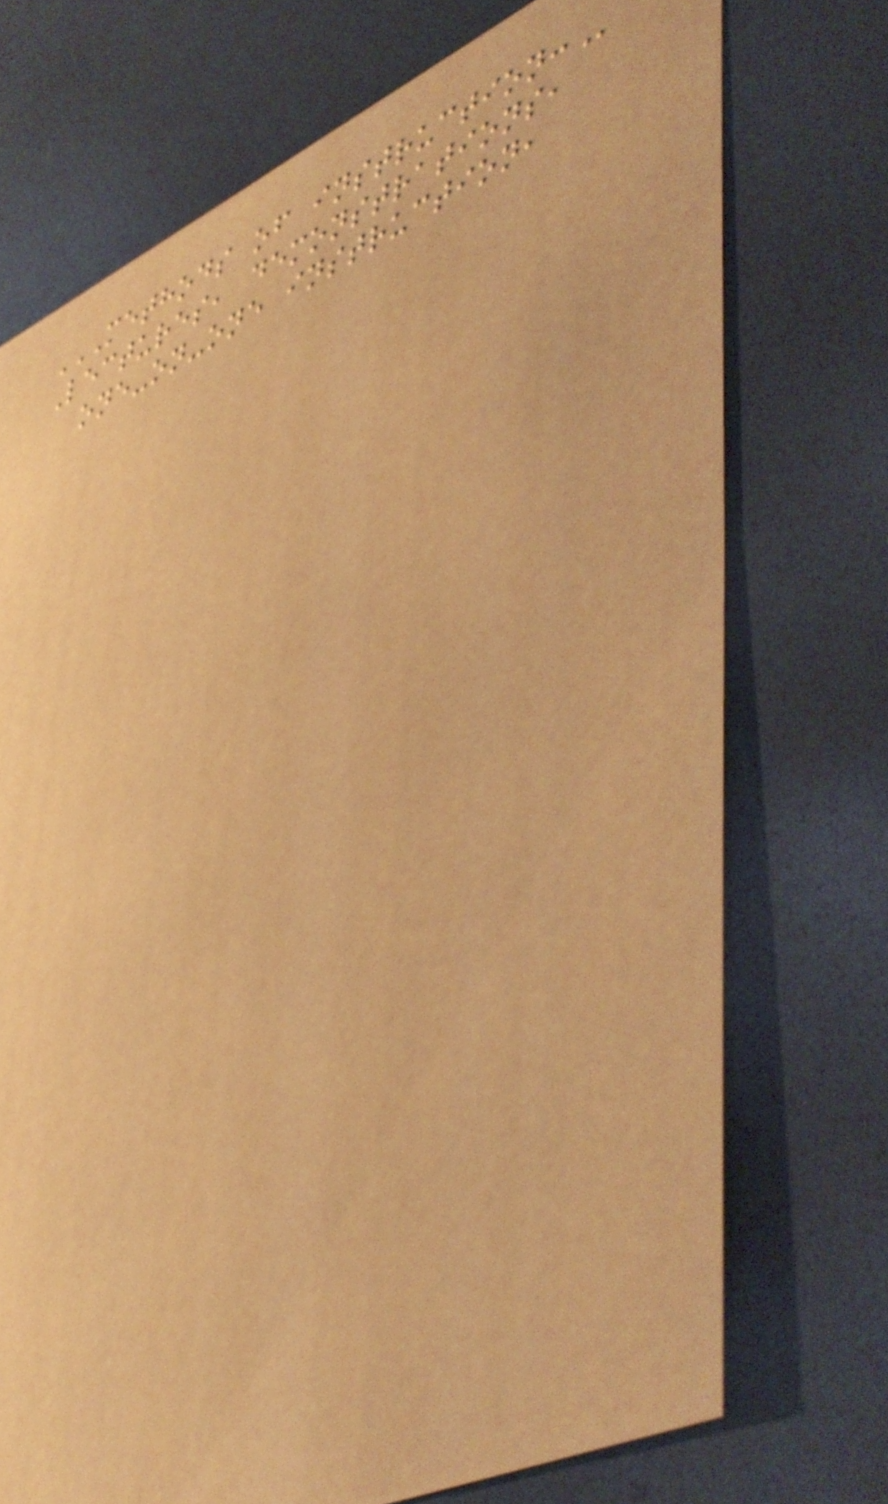METHODS OF INSTRUCTION:
Lectures, demonstrations,
one-on-one instruction,
